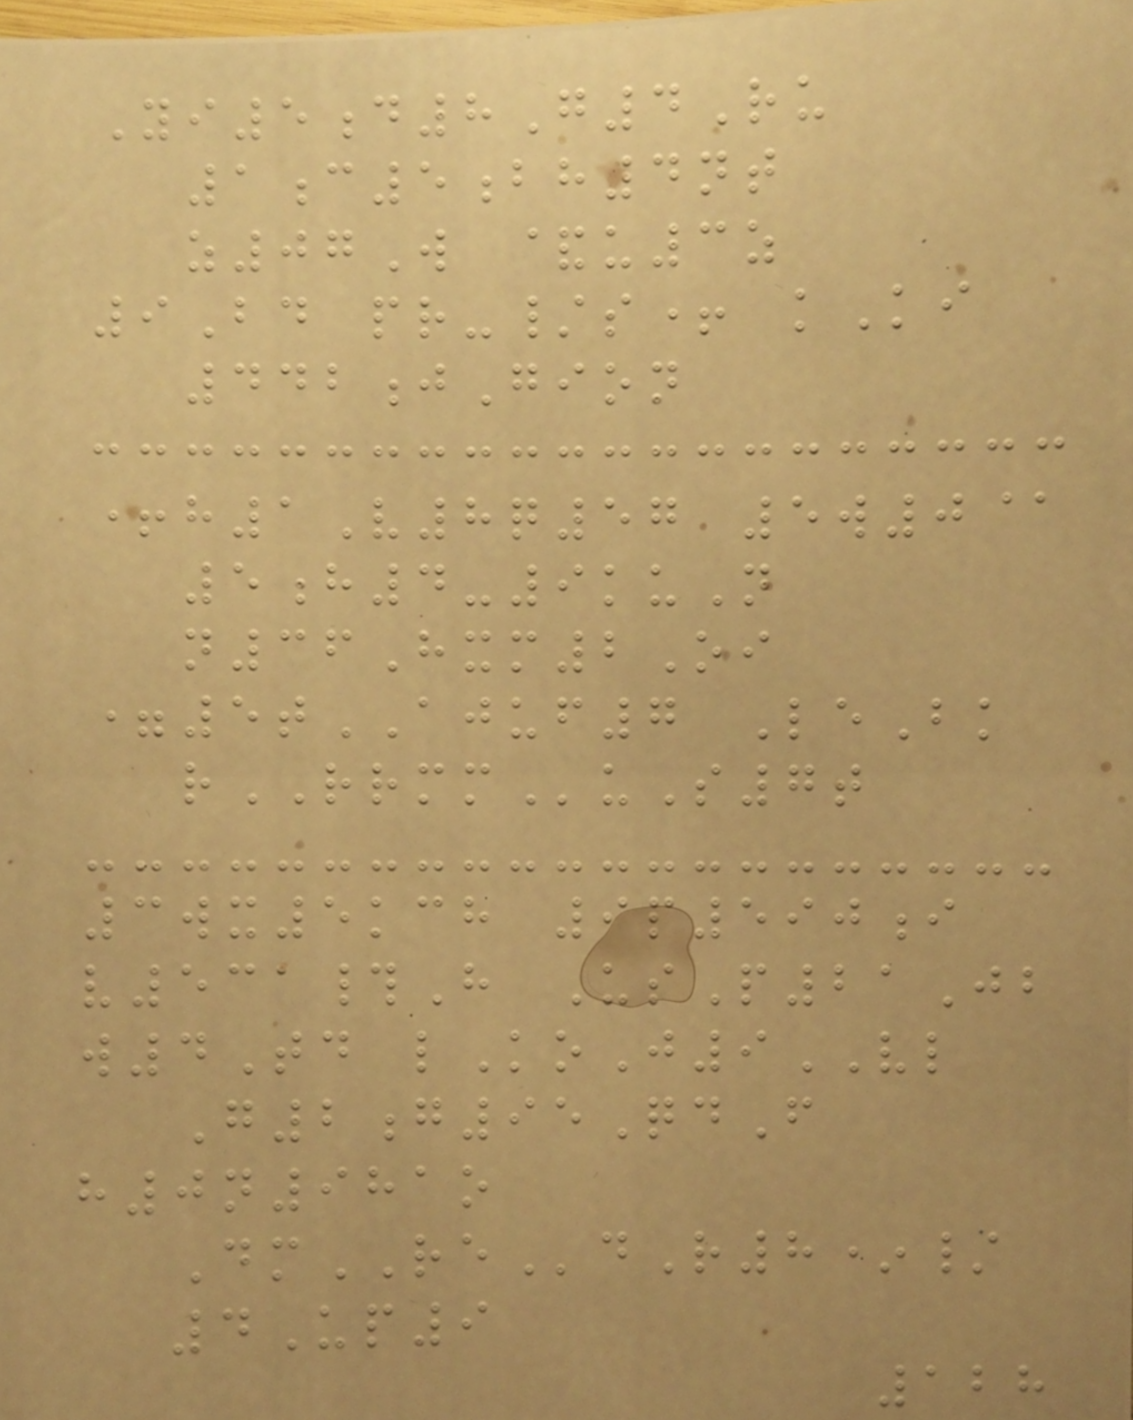Yi5d8G4Ru
1c5bh4nt
z07W &u3z
9Bd pr-/s+ kKi
442jGion
+h1V8q57 5w0@
5h4-9kuN
n36Hxm2Oi
=5tAJUF7 LeBk
rRRMMuS7t
3wx5kch 9p590i
v531#H UsP21Jb
w4Td lKoJ9VL
G2g95QdF
h0n981o
DmREdR8*/
4Up9
128
